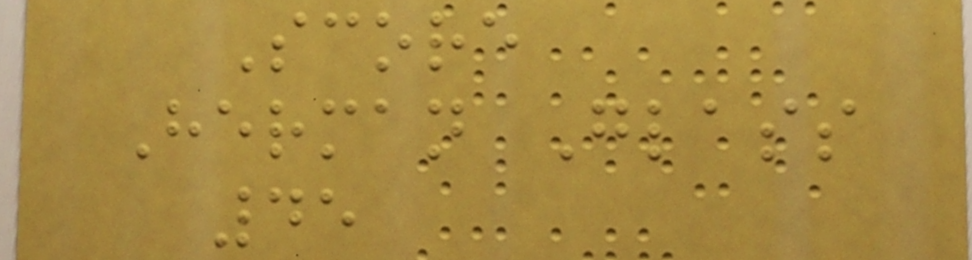Score
Herman Glass
45
